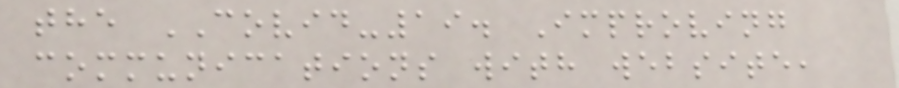the COVID-19. Improving
communications with website,
